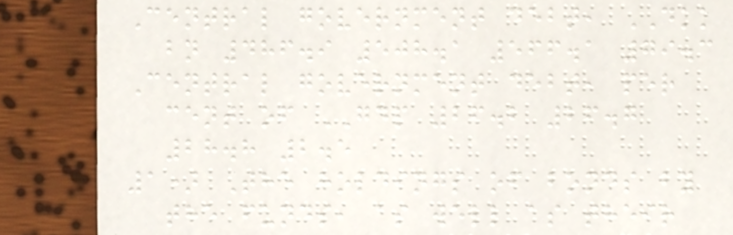Central government debt, DKK
bn 486.9 508.1 566.1 79.3
Central government debt, per
cent of GDP 26.2 26.7
28.8 2.5
1) The holdings of bonds by
the funds, as well as their
